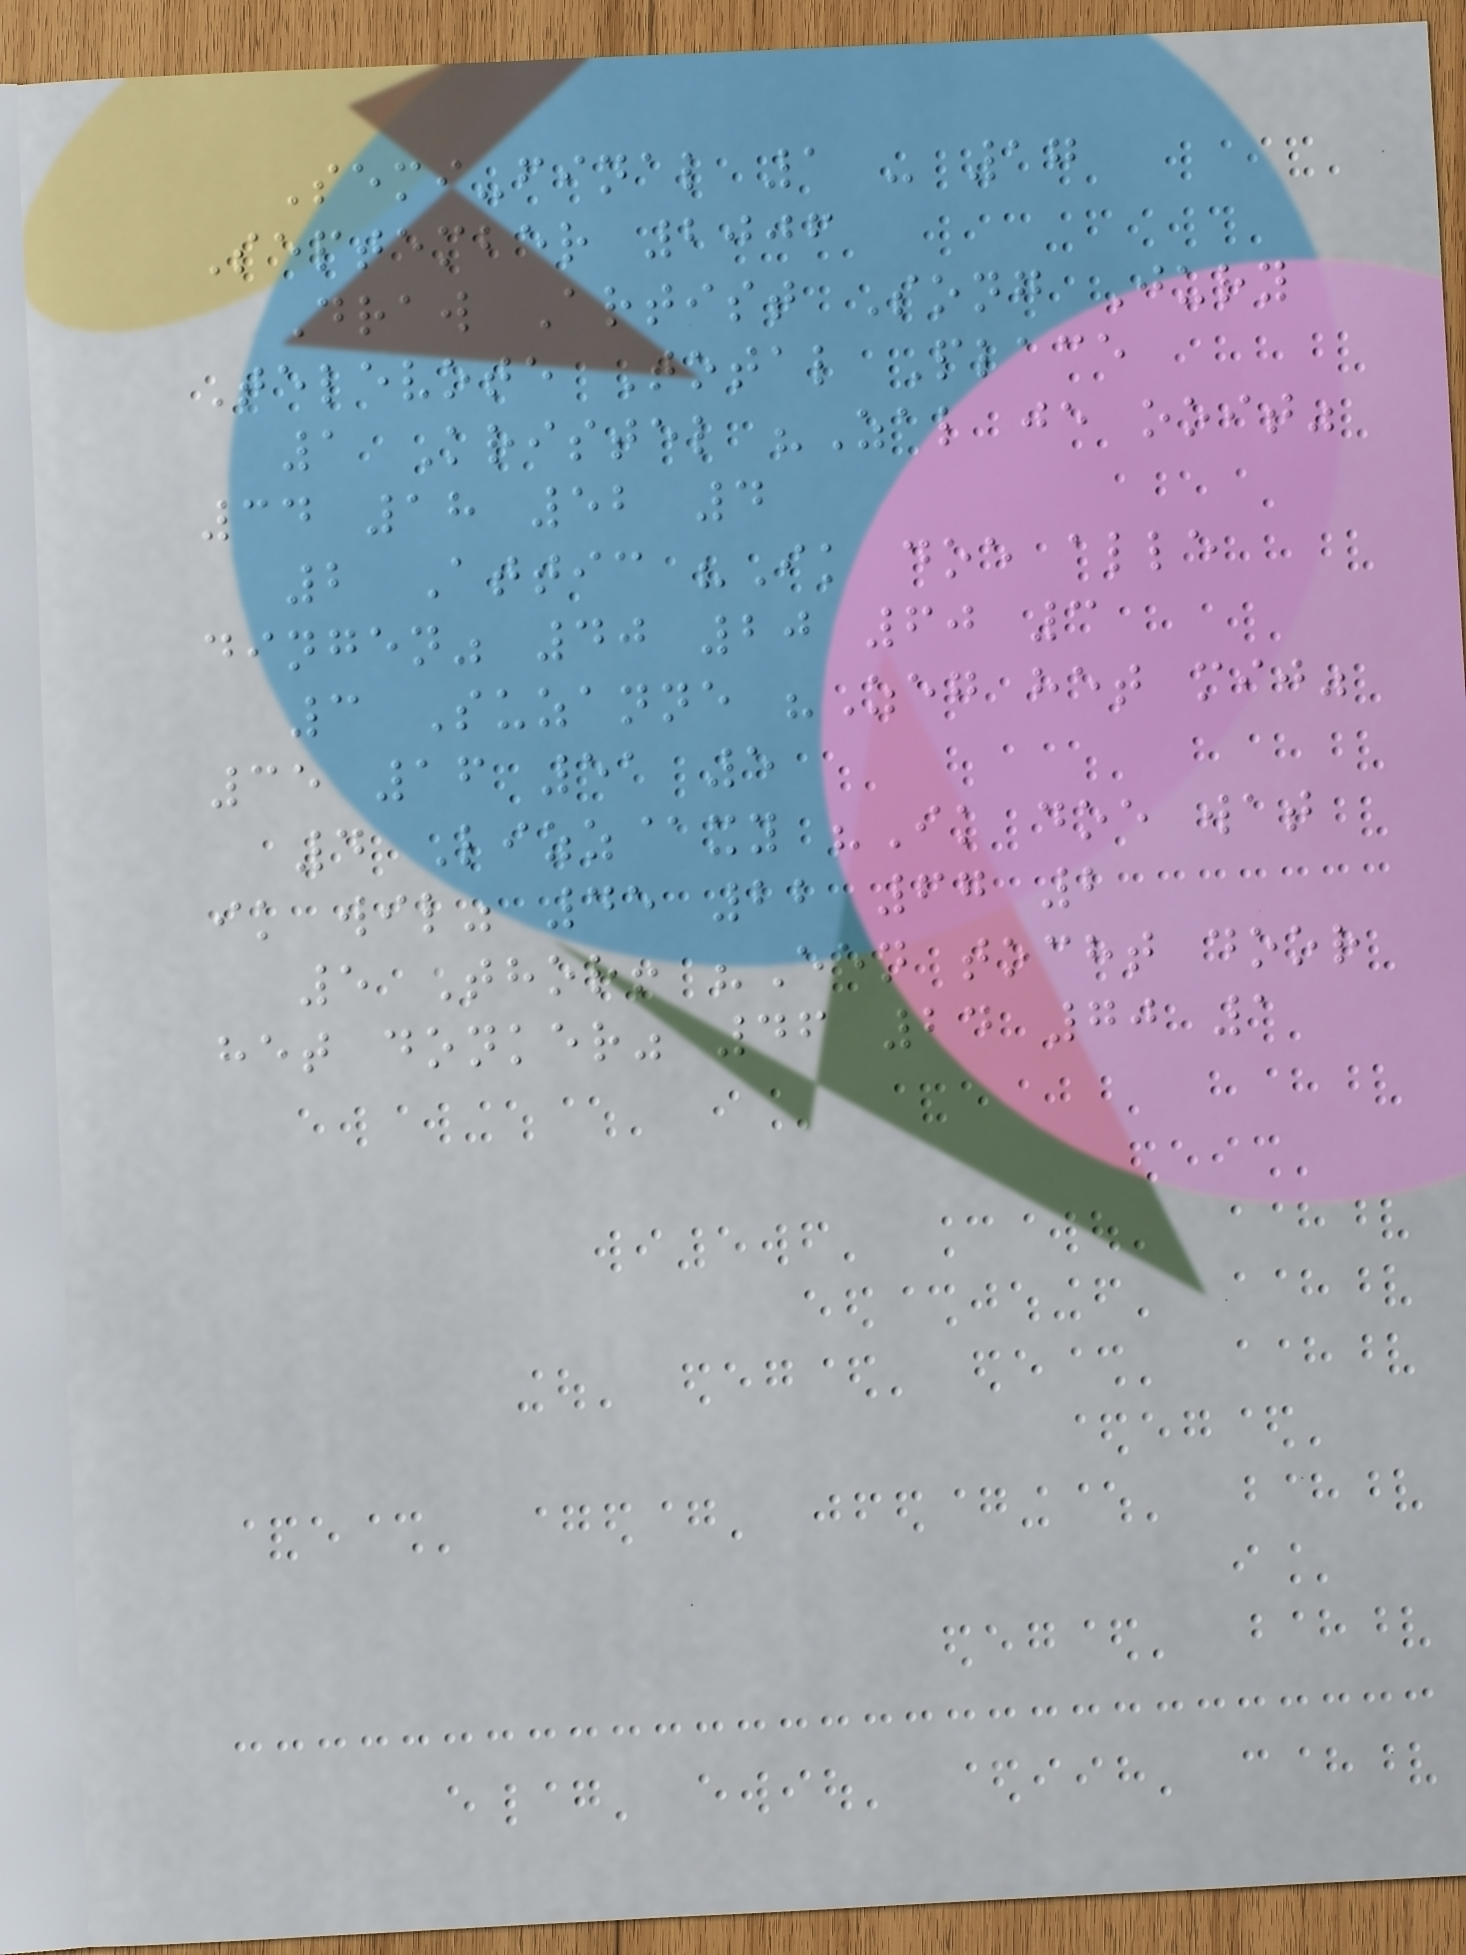Semi-final 1 - 17
September 2006
Draw Artist Song Jury
Televote Total Place
1 Kristel "Zal je ooit"
34 18 52 4
2 Attic "Ik doe alle
dingen" 40 20 60 3
3 Suzanne "Zeg het mij"
35 16 51 5
4 Lizz@xy "Ik doe wat
ik wil" 45 22 67 2
5 Thor! "Een tocht door
het donker" 46 24 70 1
